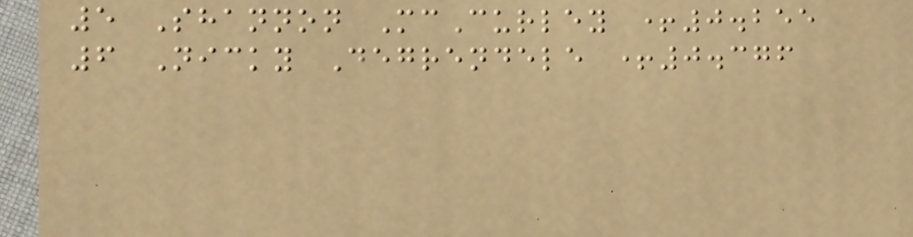5 Shannon McCurley +0.255
6 Nicky Degrendele +0.376
